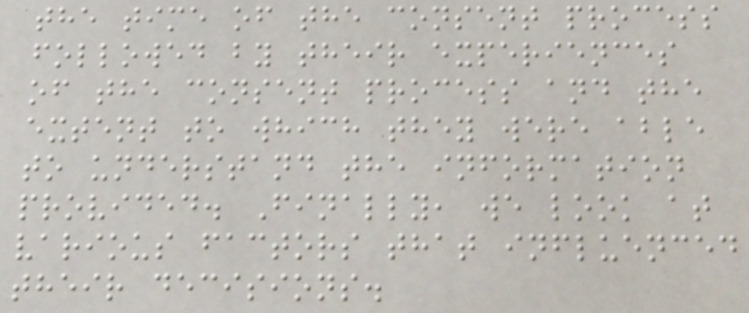the time of the consent process
followed by their experiences
of the consent process and the
extent to which they were able
to understand the information
provided. Finally, we look at
various factors that influenced
their decisions.
